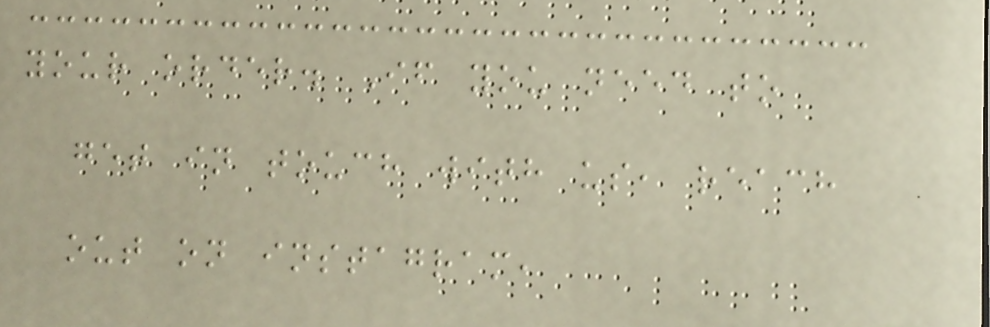your order. If you need to
get in touch with us, reach
out on instagram,
